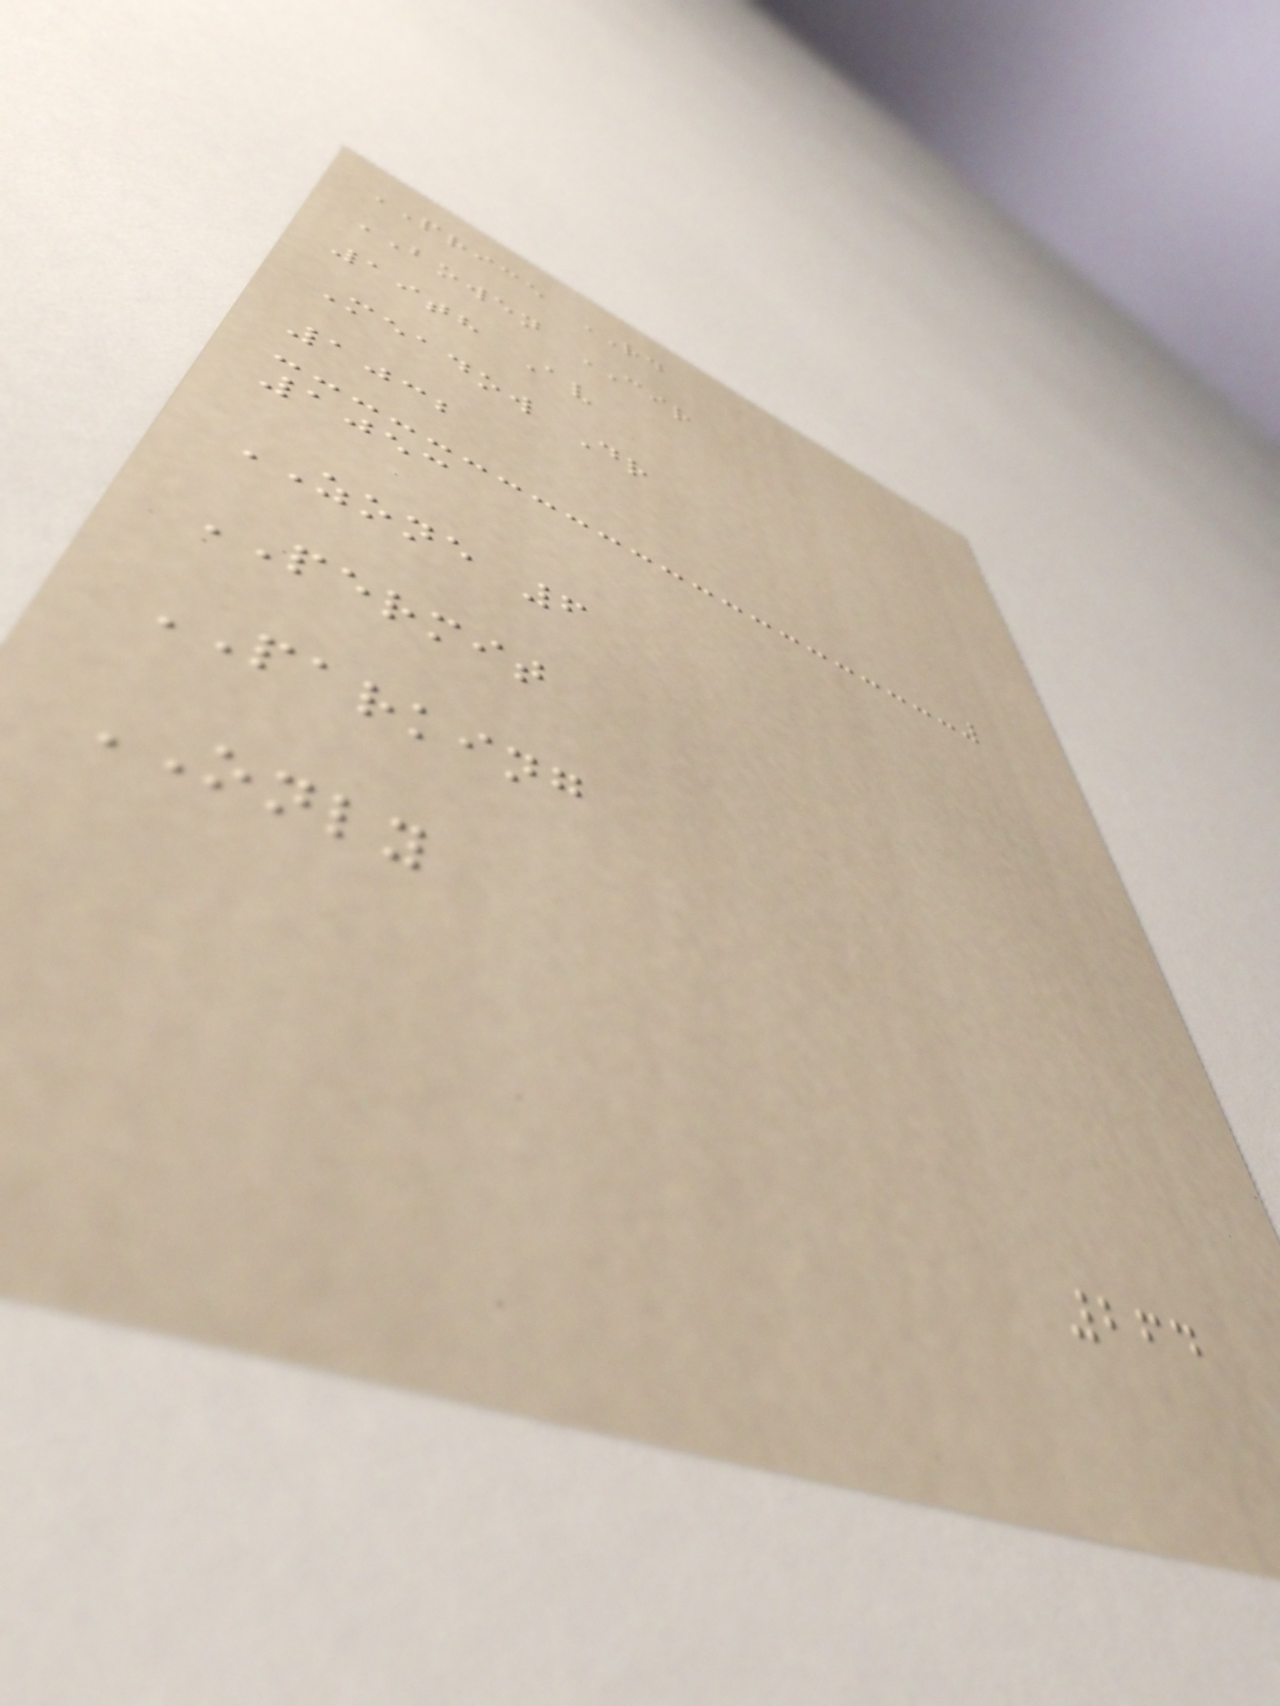PRICE RD
BOWEN CIR
19th Av
Meadow Dr
1032
1053
ZONE 6
PERMIT
PARKING
ONLY
264
